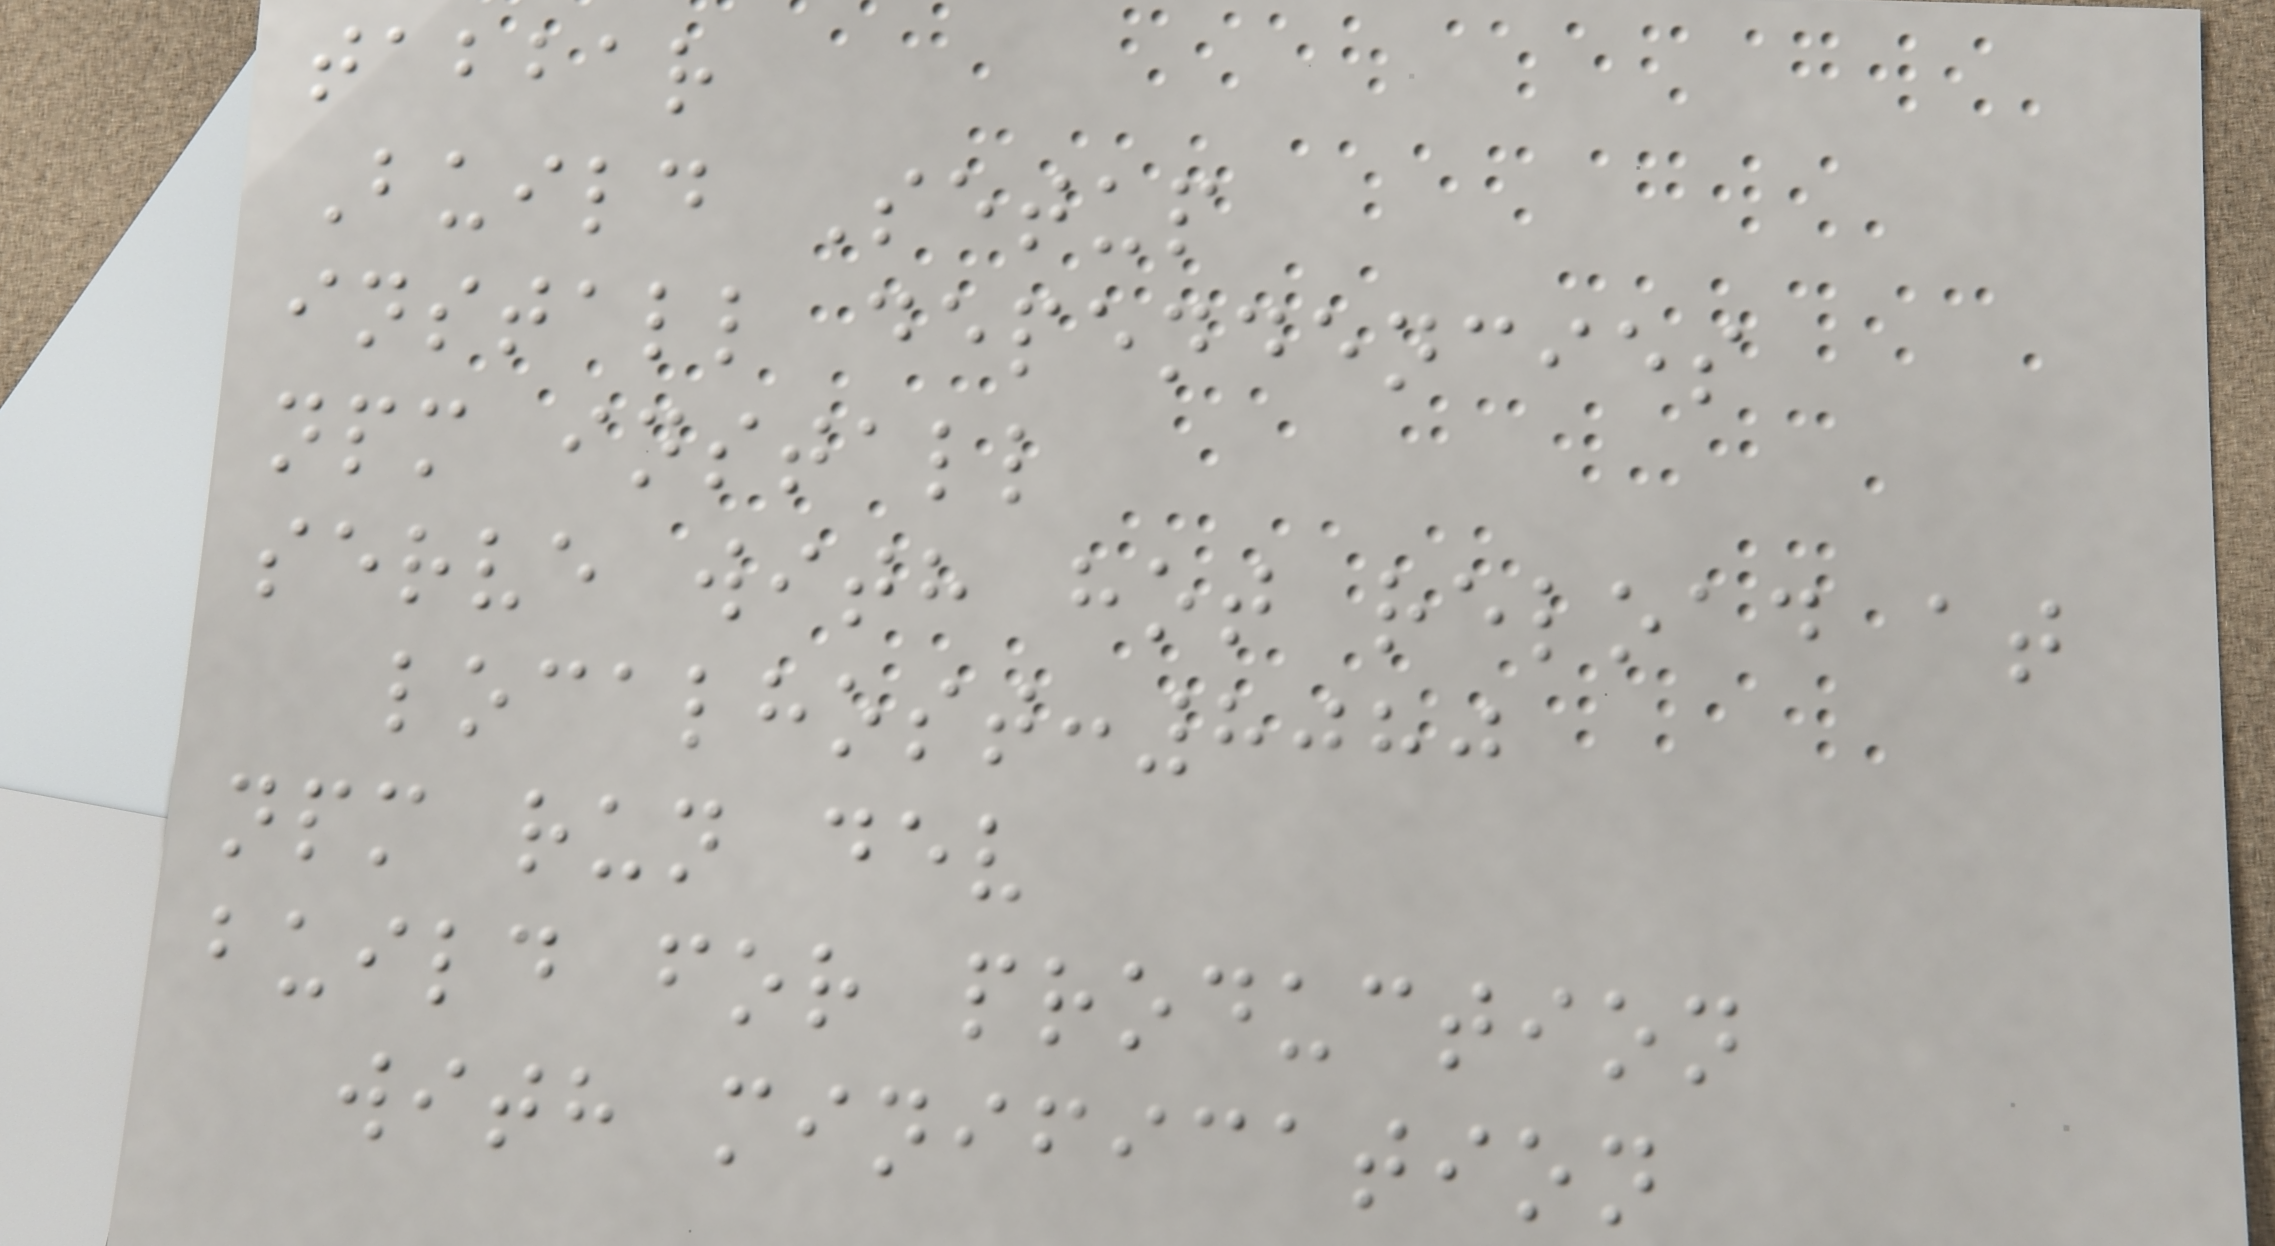tabbar
Build Setup
install dependencies
npm install
serve with hot reload at
localhost:8080
npm run dev
build for production
with minification
